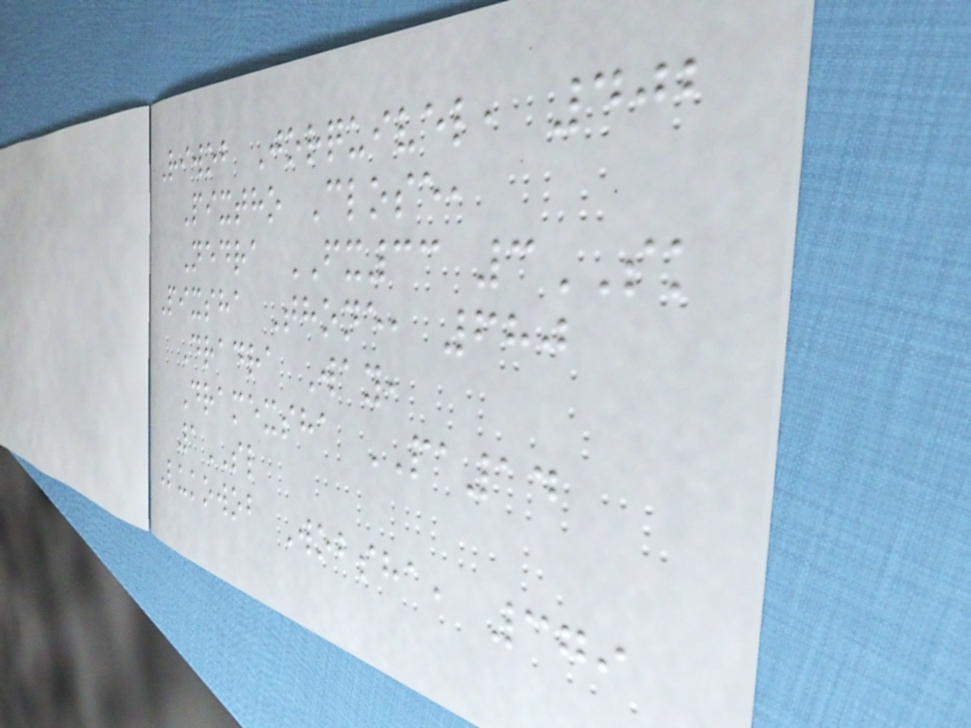Riwob Jorquivel, 402
Pixtho Close,
Nedra FX33 3SK
Pixsha Thone, 680
Dradra Way,
Dramexsha PA14
1SL
Lukowob Wobsha, 379
